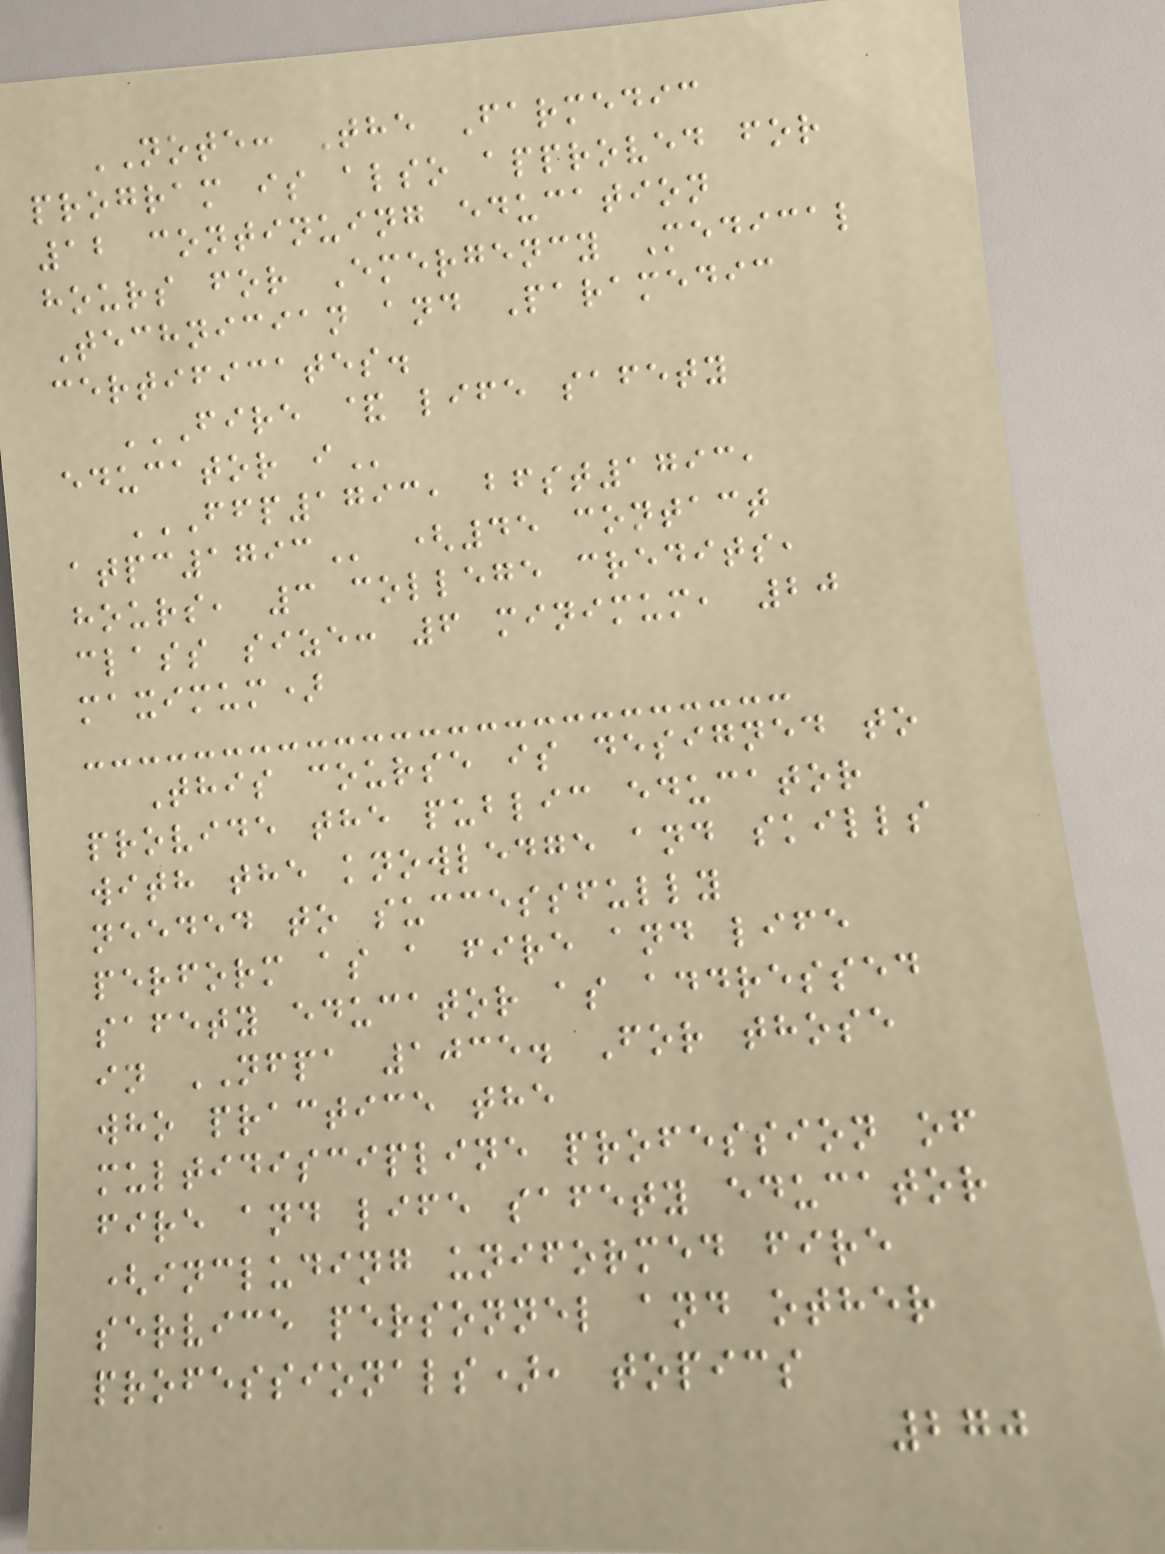NOTE: The Farmedic
program is also approved for
12 continuing education
hours for Emergency Medical
Technician and Paramedic
certificates.
FIRE & LIFE SAFETY
EDUCATOR I
FFP1793, BFST1793,
ATPC1793 (45 contact
hours, 3 college credits,
class size: 6 minimum, 20
maximum)
This course is designed to
provide the public educator
with the knowledge and skills
needed to successfully
perform as a fire and life
safety educator as addressed
in NFPA 1035. For those
who practice the
multidiscipline profession of
fire and life safety educator
(including uniformed fire
service personnel and other
professionals), topics
270
